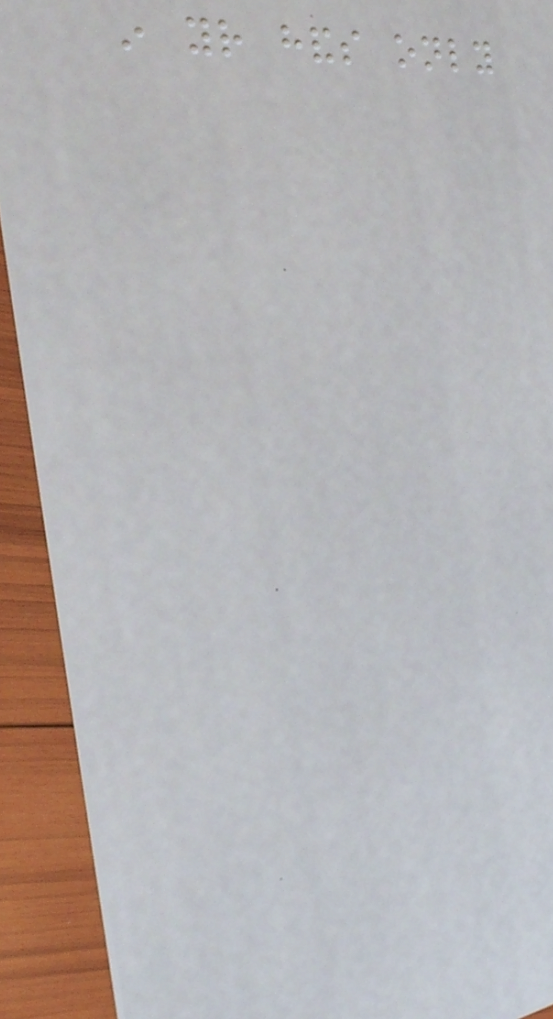in your hands only
